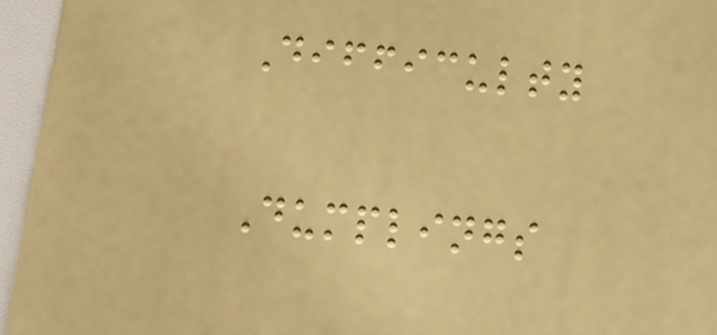Difficulty
Dumplings
